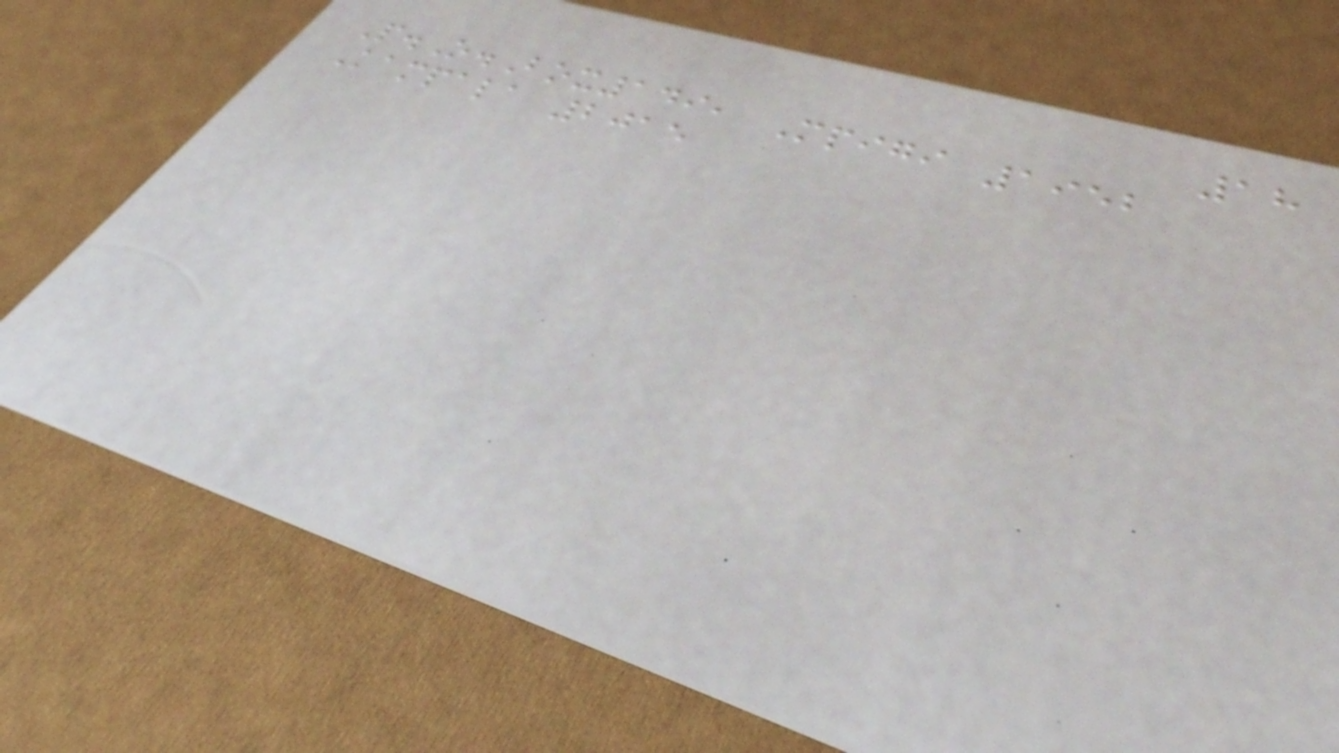18
P.O.Box149, Mpigi 1952
Kampala 2015
